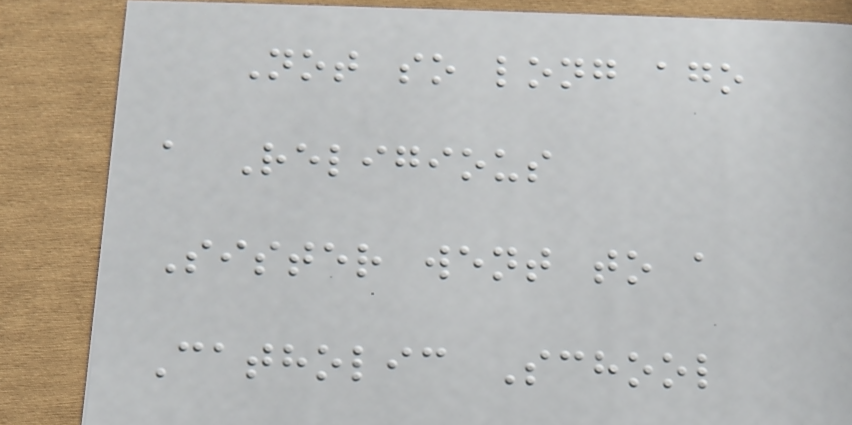Not so long ago
a Religious
Sister went to a
Catholic School
